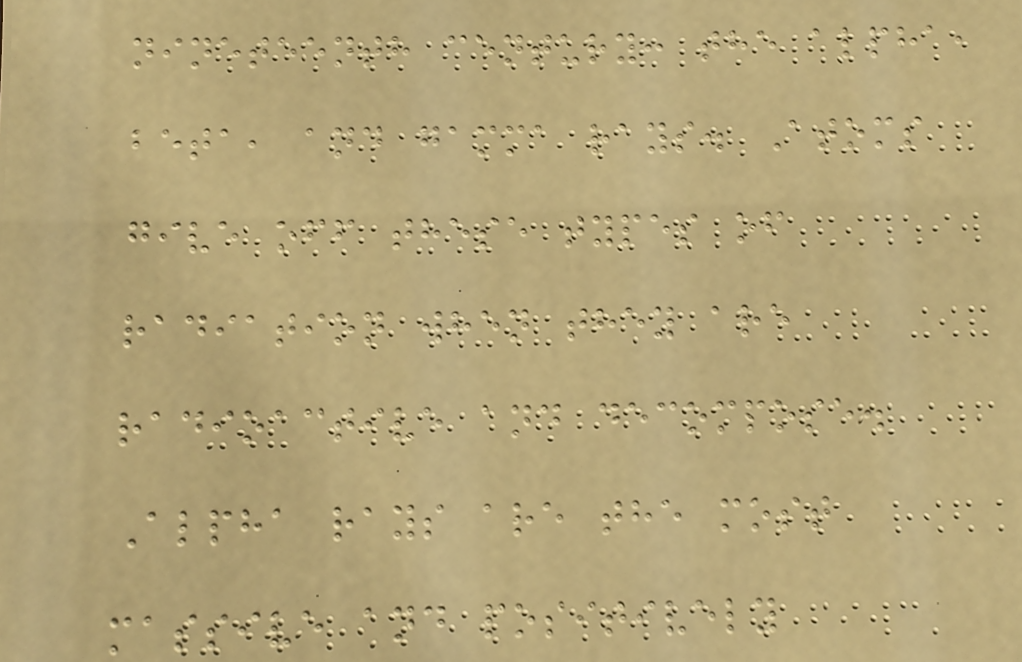nineteenth century: the alpha,
beta, and gamma rays. Atoms
give off these types of
radiation when they are
radioactive and decompose.
Alpha rays are the most
massive and positively
